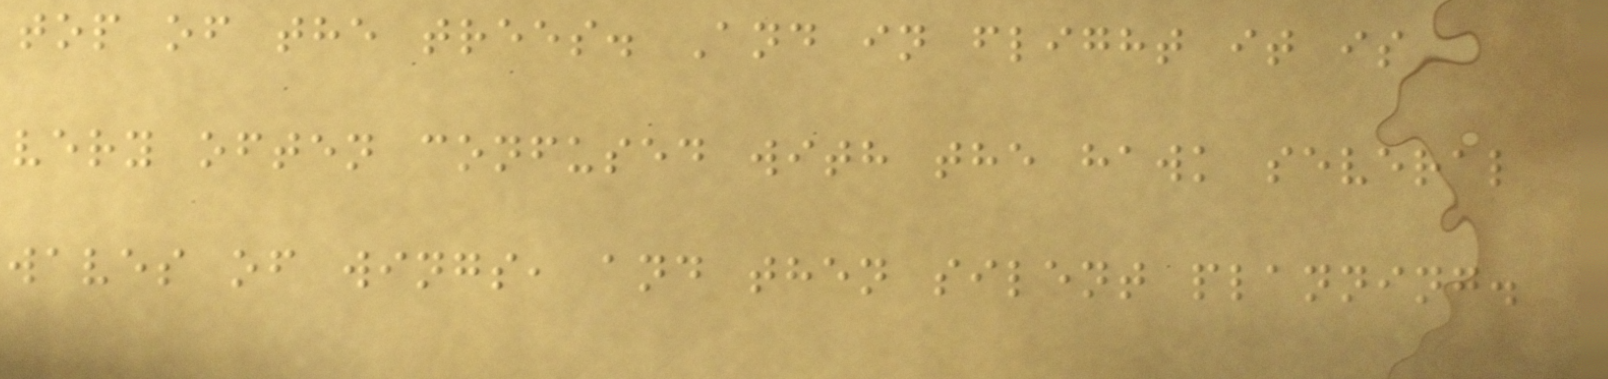top of the trees. And in flight it is
very often confused with the hawk several
waves of wings, and then silent planning.
